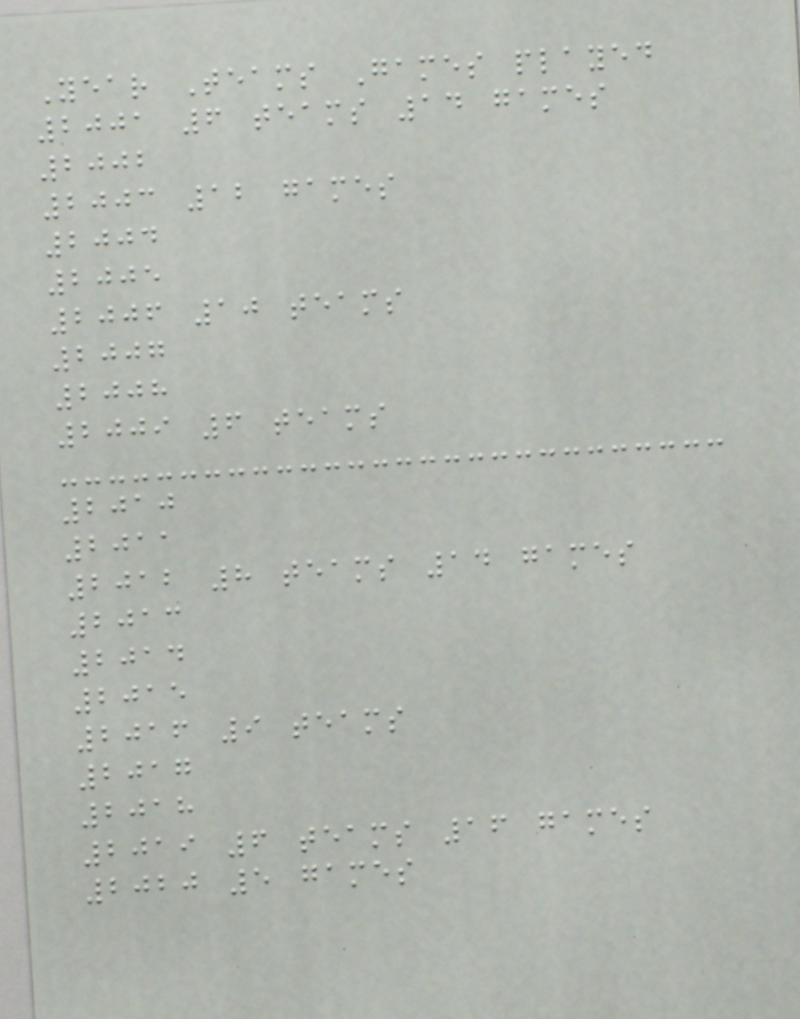Year Teams Games played
2001 6 teams 14 games
2002
2003 12 games
2004
2005
2006 10 teams
2007
2008
2009 6 teams
2010
2011
2012 8 teams 14 games
2013
2014
2015
2016 9 teams
2017
2018
2019 6 teams 16 games
2020 5 games
